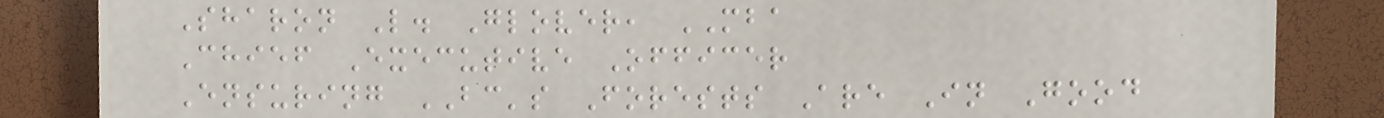Sharon L. Glover, MBA
Chief Executive Officer
Ensuring BC's Forests Are In Good
